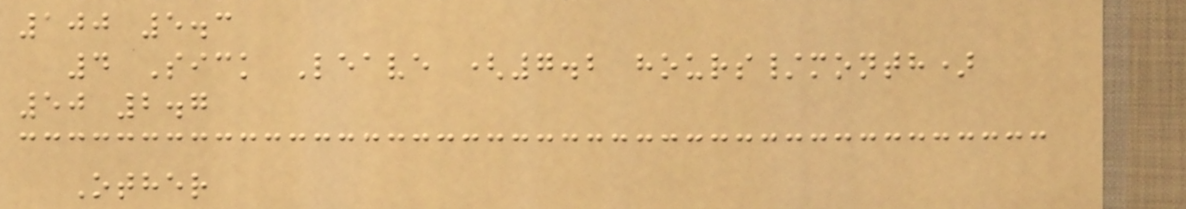100 5.3
4 Sick Leave (7.2 hours/month)
50 2.7
Other
